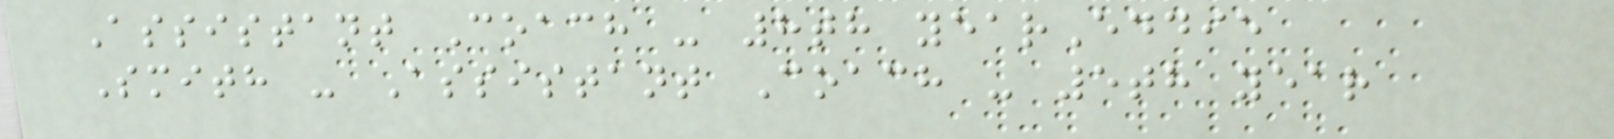Assistant Coach - 8th yearEddie
Smith - Assistant Coach - 5th year
